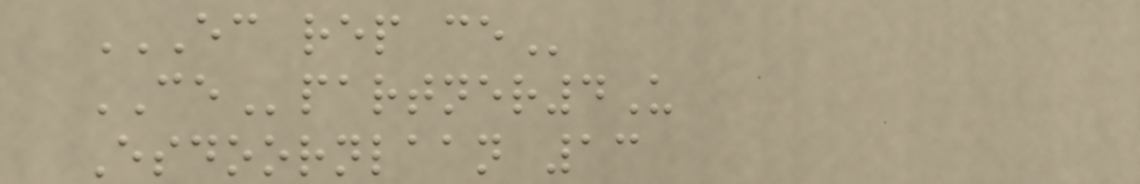EC REP CE
CEpartner4U
Esdoornlaan 13
